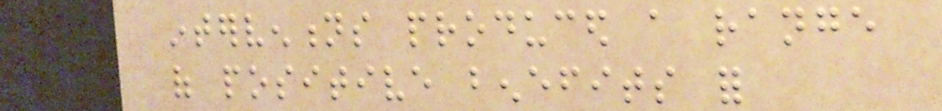interventions produced a range
of positive benefits for
